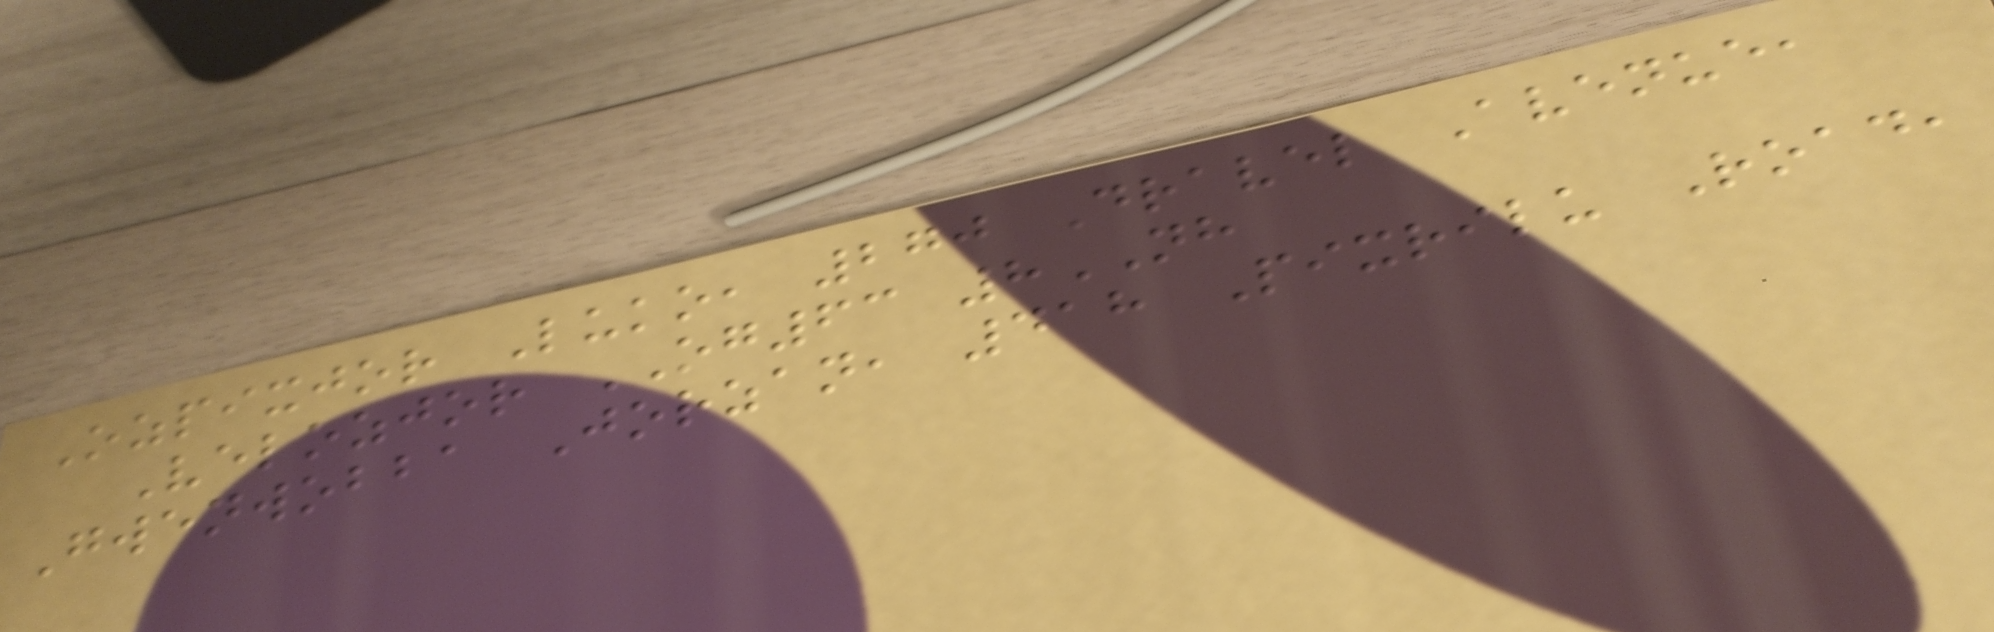Ozpixjor Luko, 270 Dravel Avenue,
Velozjor OG63 8NH
Gwenwobba Jorzan, 418 Pixrilu Road,
